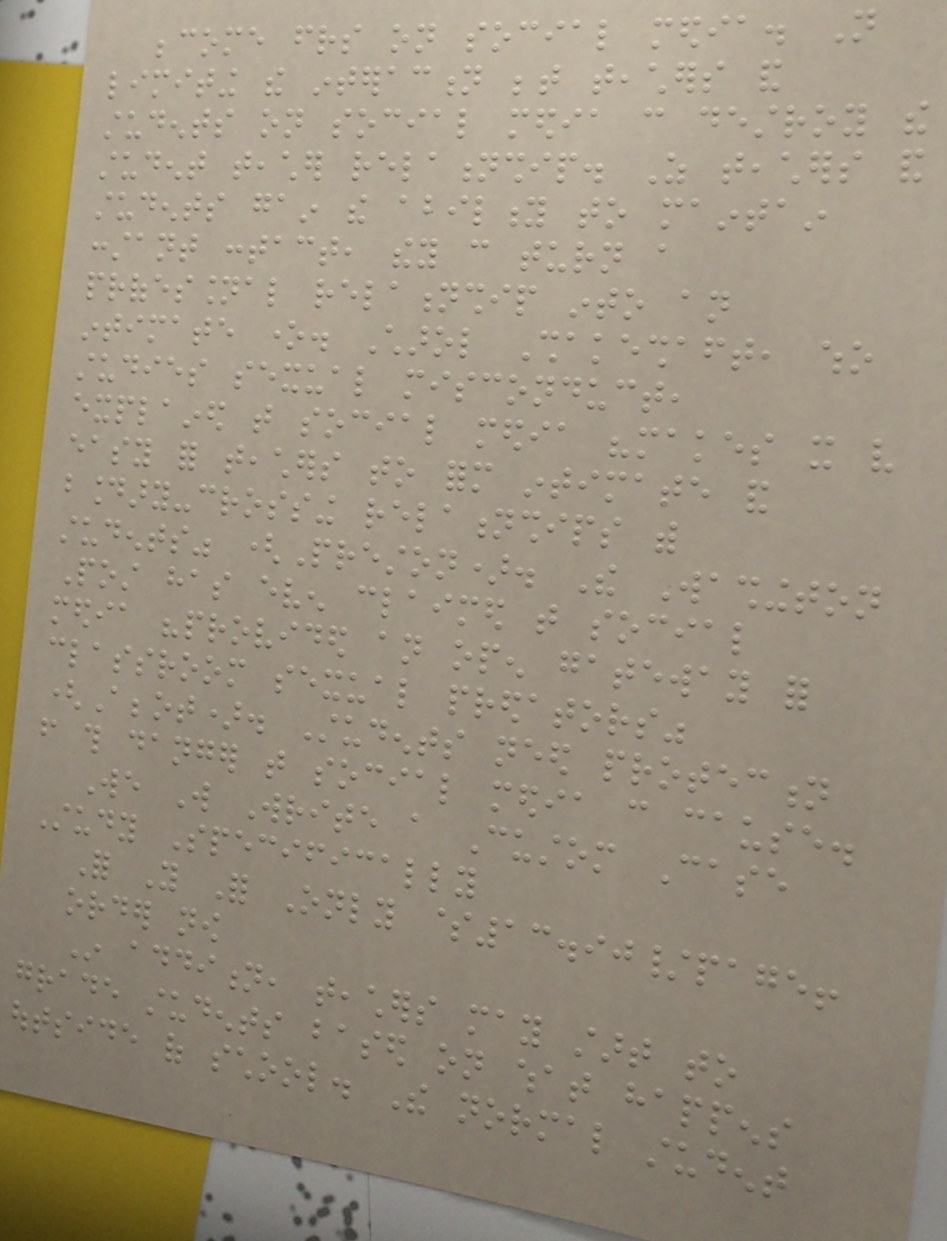become friends on social media. Not
limiting the interaction between teachers and
students on social media can destroy the
student teacher relationship. As teachers and
students gain the ability to maintain
constant contact, they can turn a
professional relationship into an
intimate one. Charol Shakeshaft, who
studies sexual misconduct,
explained that social media "makes it very
easy for teachers to form intimate and
boundary-crossing relationships with
students" (Preston). The Washington
Post has even claimed that social
media "provided an open gateway for
classroom sexual predators"
(Abbot). Students need protection
from this danger that social media can cause.
We Will Write a Custom Case
Study Specifically
For You For Only $13.90/page!
order now
In addition, teachers may start to
grade students based on what happens
outside of school. The normal student
